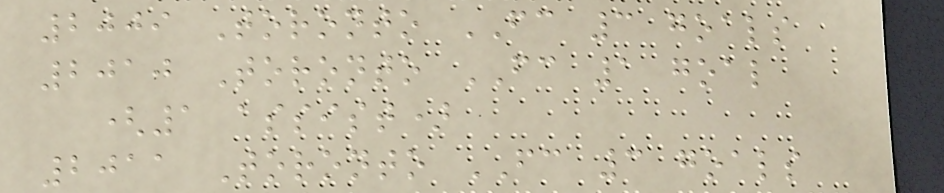2009 Toronto FC 3 goals
2010 Toronto FC 1 goal
(1 assist)
2011 Toronto FC 3 goals
